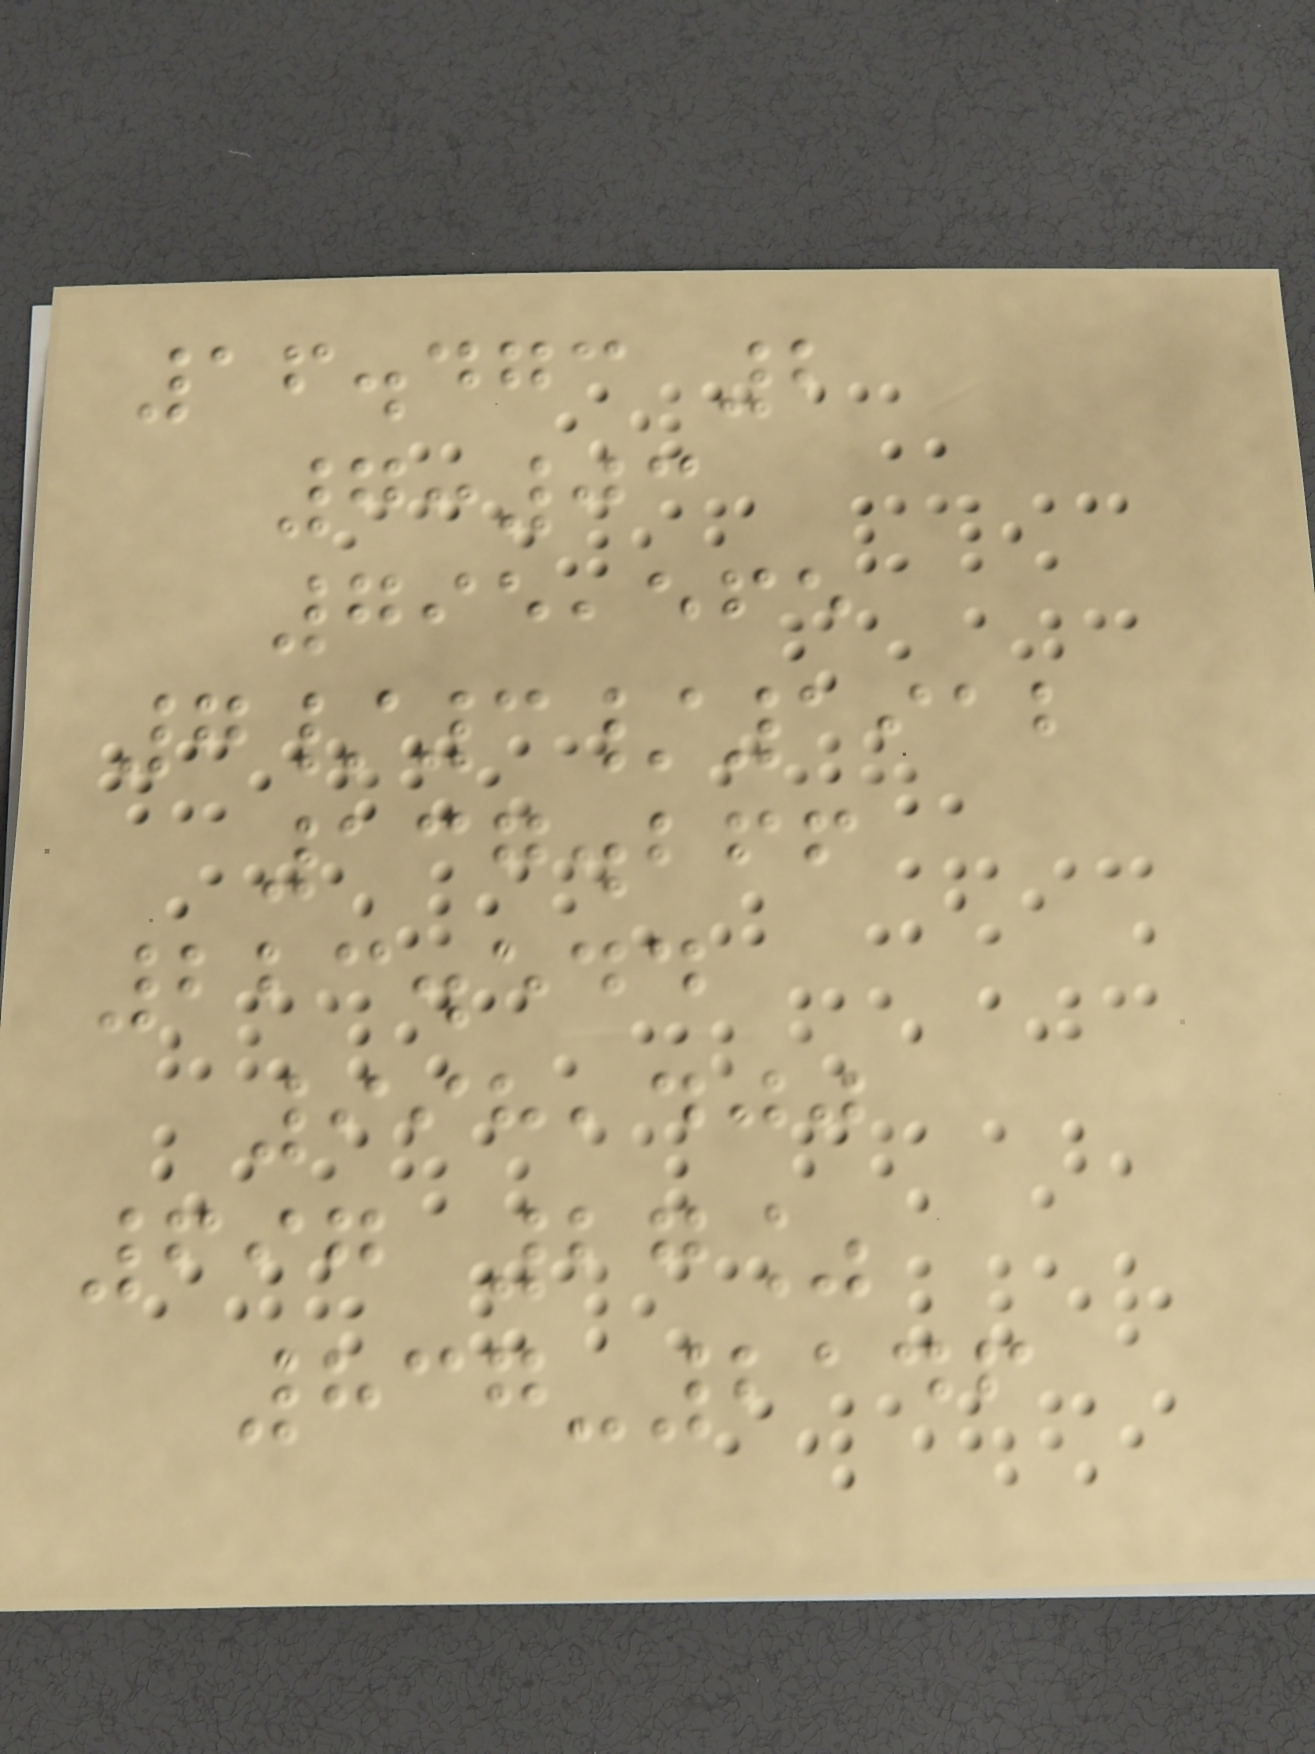16.473 2
7:03
795,565
7/3/1912
137.266
223.544
998,400
697 27%
837-2146
